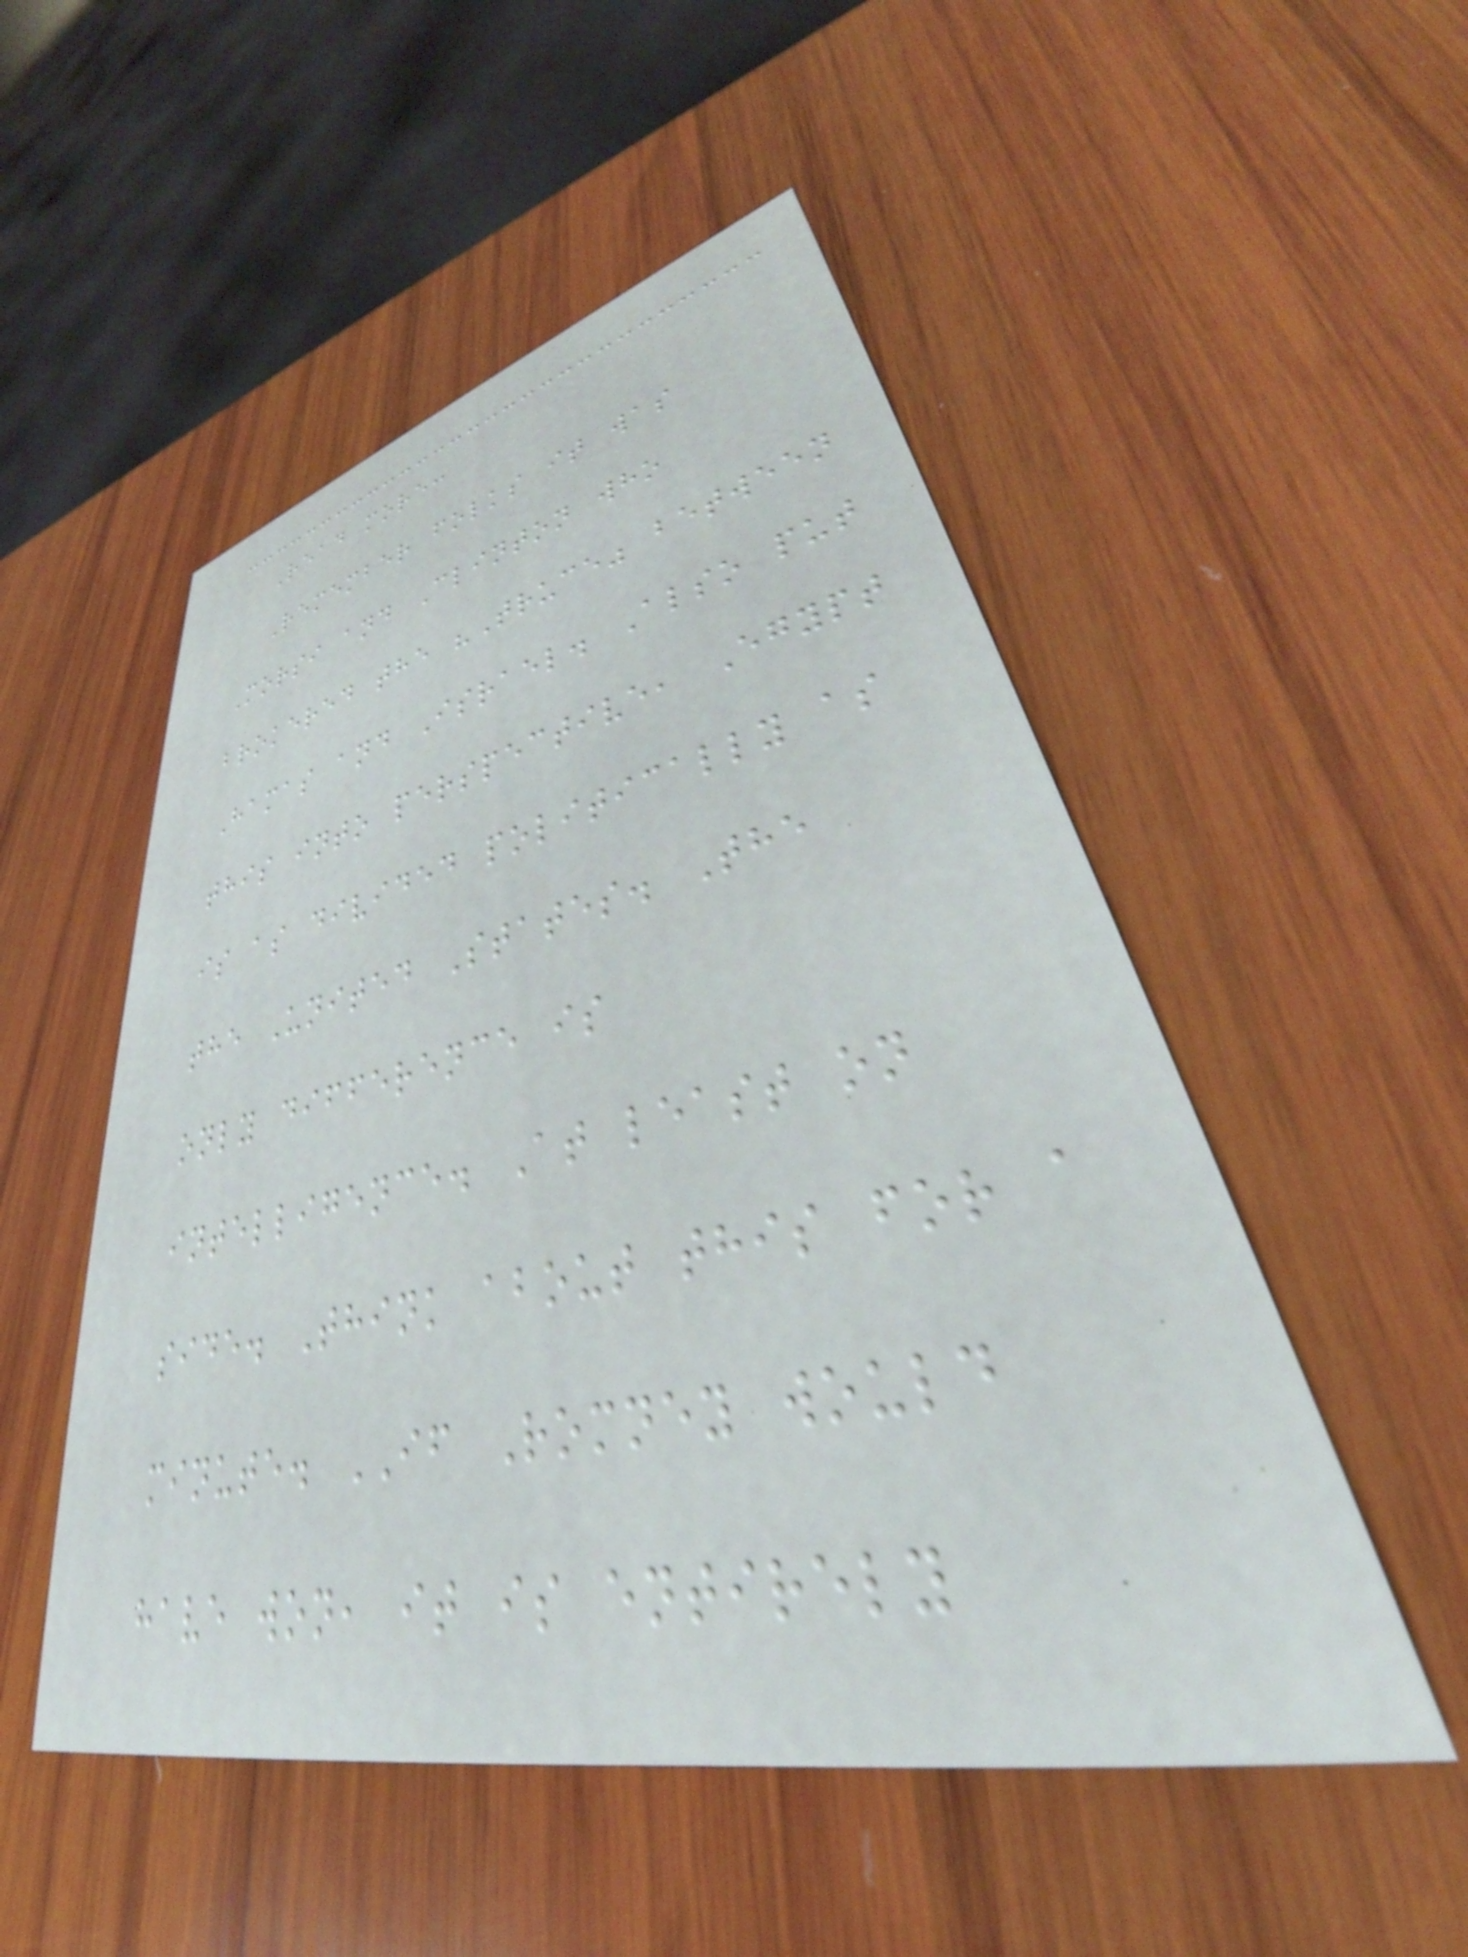Read more:
Remember folks it was
Morsi and Clinton who
brokered the "Truce" between
Hamas and Israel. Also put
this into perspective, Egypt
is as divided politically as
the United States. The
only difference is
intelligence. At least on
side. Think about this for a
minute. IF Romney would
have won, it is entirely
